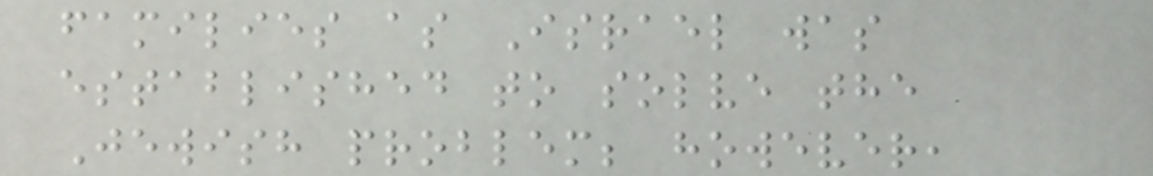families as Israel was
established to solve the
Jewish problem; however,
